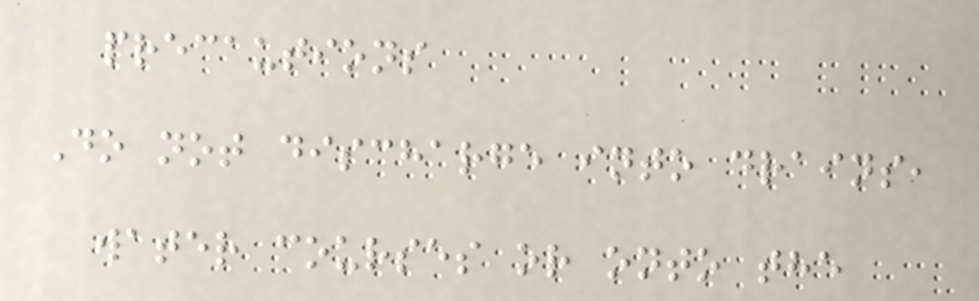precautions
Do not discharge into drains,
water courses or onto the
